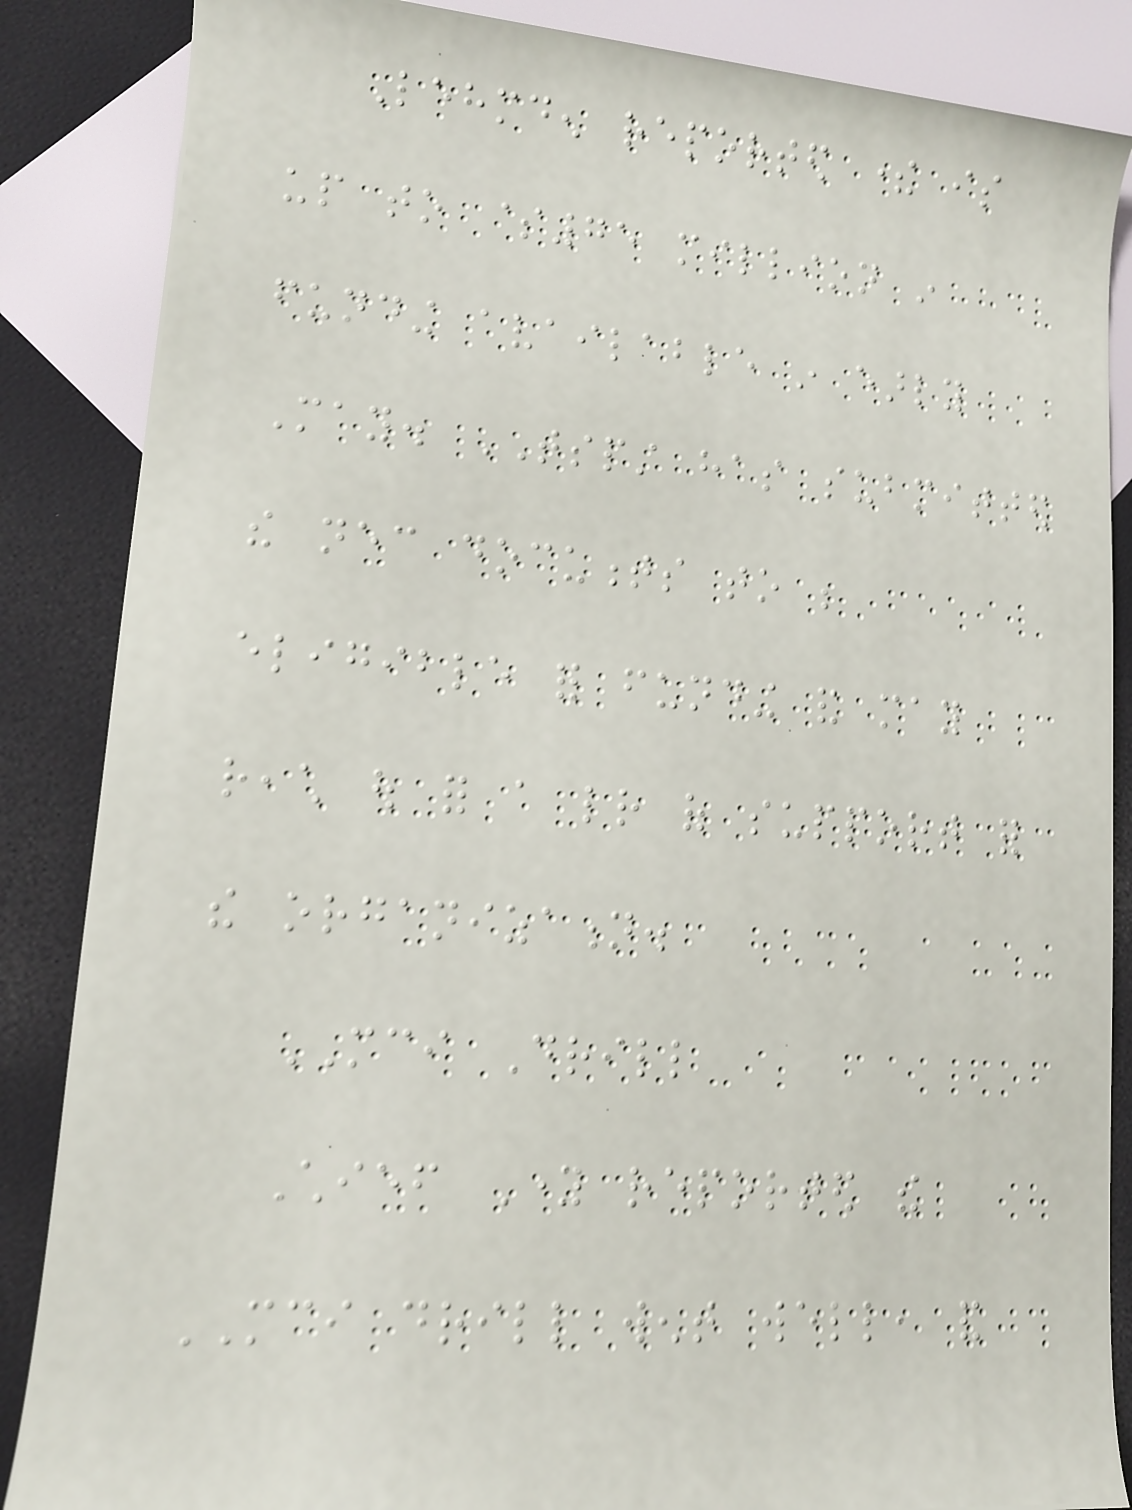Lehmden reported there is
up to $75 million in
funding available in early
May. TSPST has submitted
the necessary documents to be
eligible for funding and may
reach out for a letter of support for
the organization.
MCI Drill
Chief Young reported the
MCI drill went well, and
